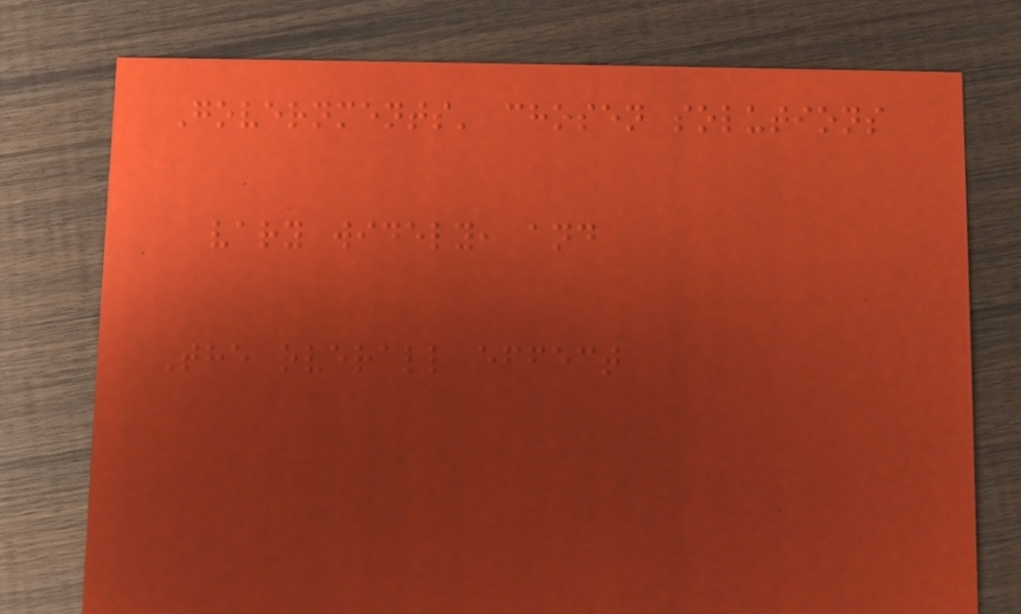Governments' chosen solutions
vary widely, and
The overall effect
